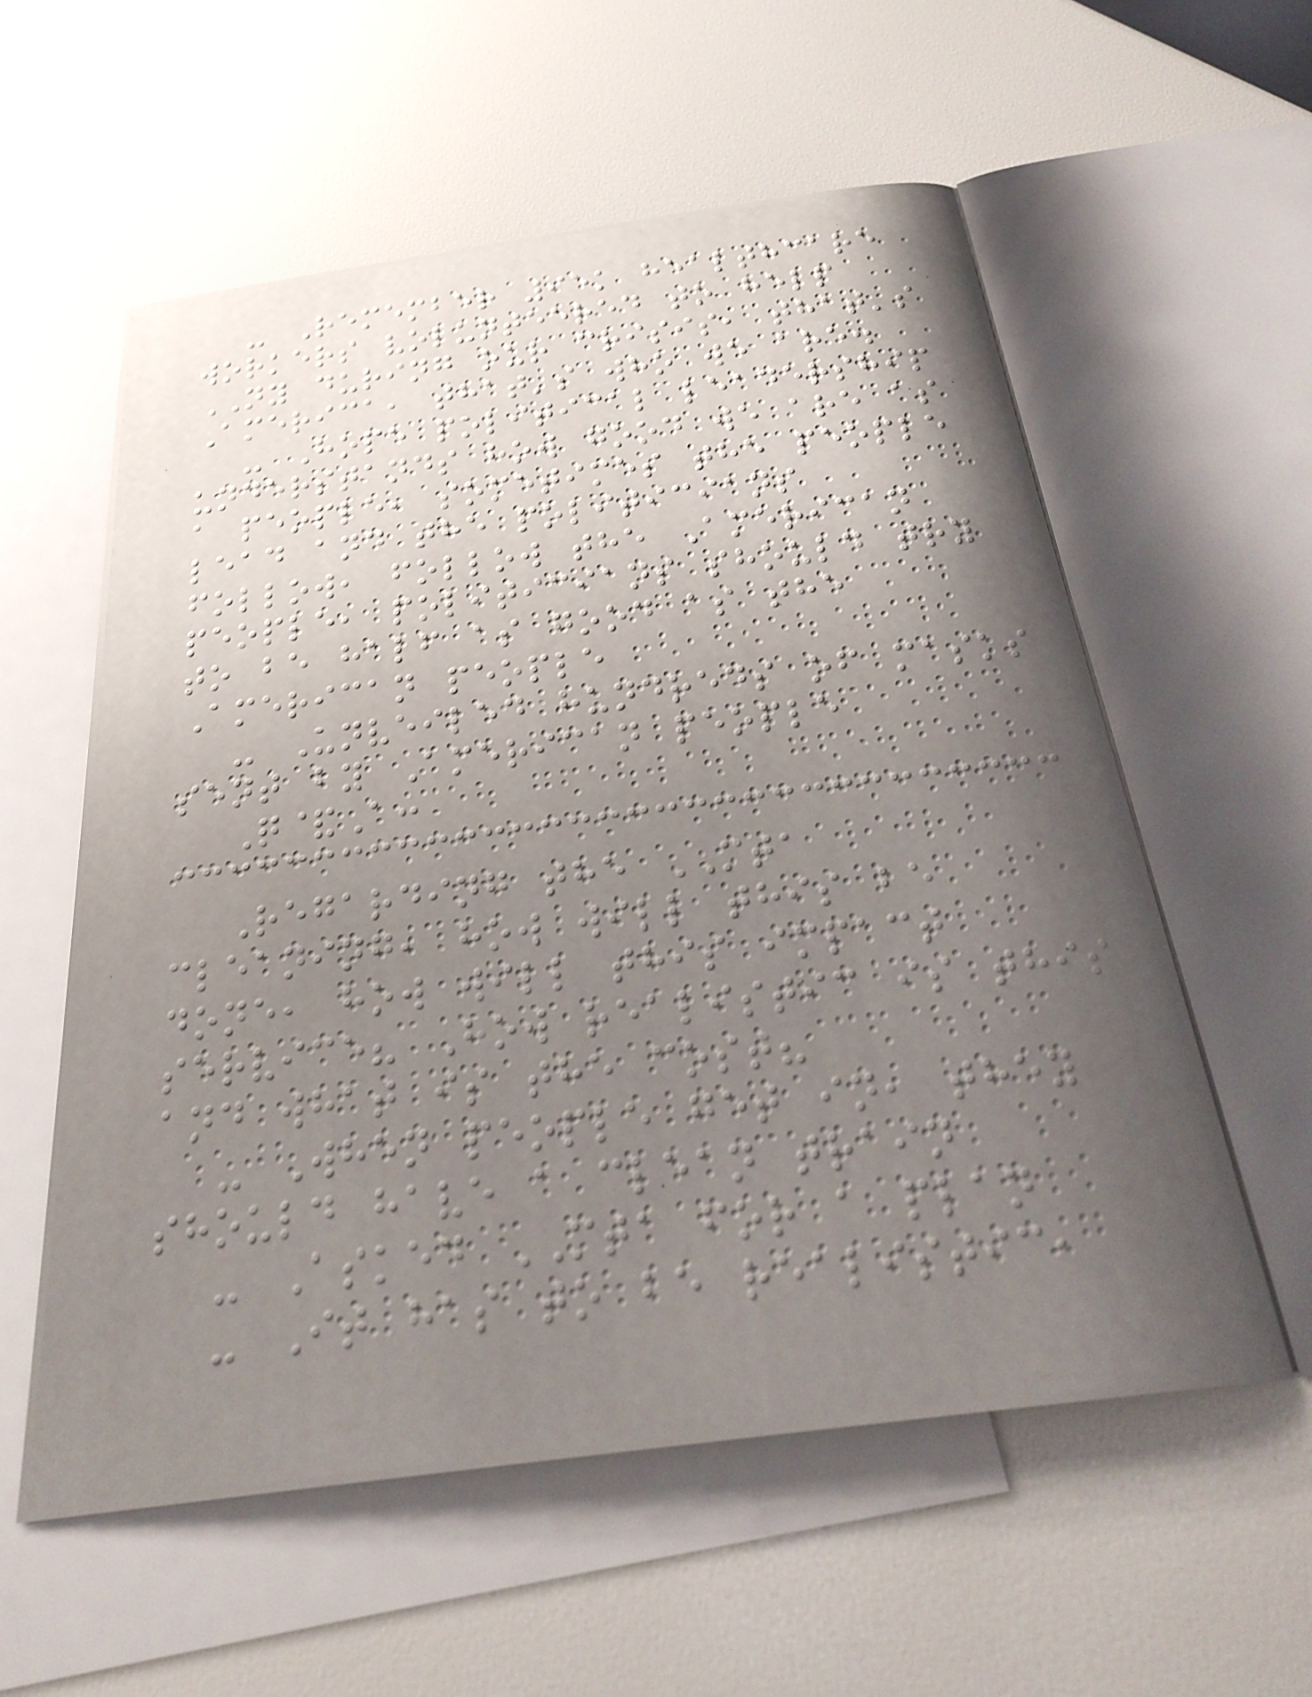- Remember 95k healthcare
workers volunteered to help
NY during our crisis, that's
America, that's who we are.
- Hope political leadership
understands how good we are as
a people, sometimes the people
lead and the politicians
follow, follow the American
people, politicians should try
to be half as good as the
American people
- Unveiled hundreds of masks
sent by American people
Q&A:
Regarding the MTA
cleaning, how will this be
done, how will this impact
service? How realistic is this
and what is the cost?
- When people get in, they
should have a clean train
- Asked MTA for a plan
- It has to be realistic,
